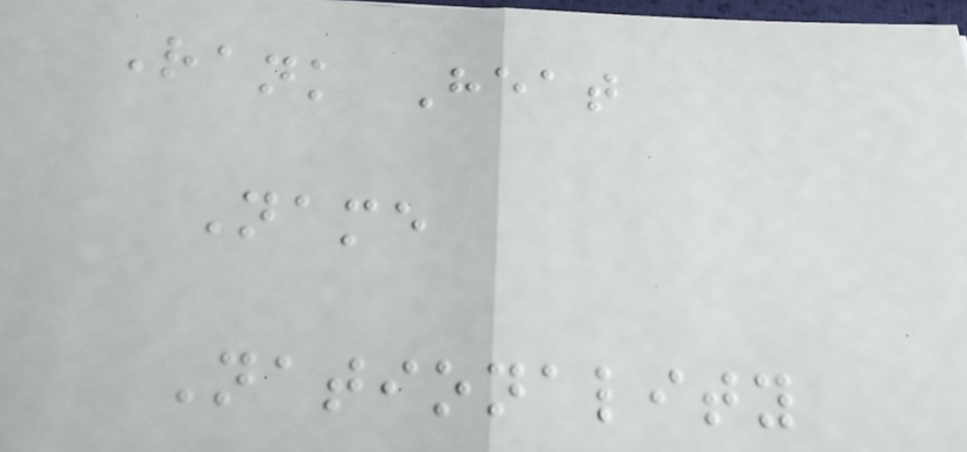Rank Heat
Name
Nationality
